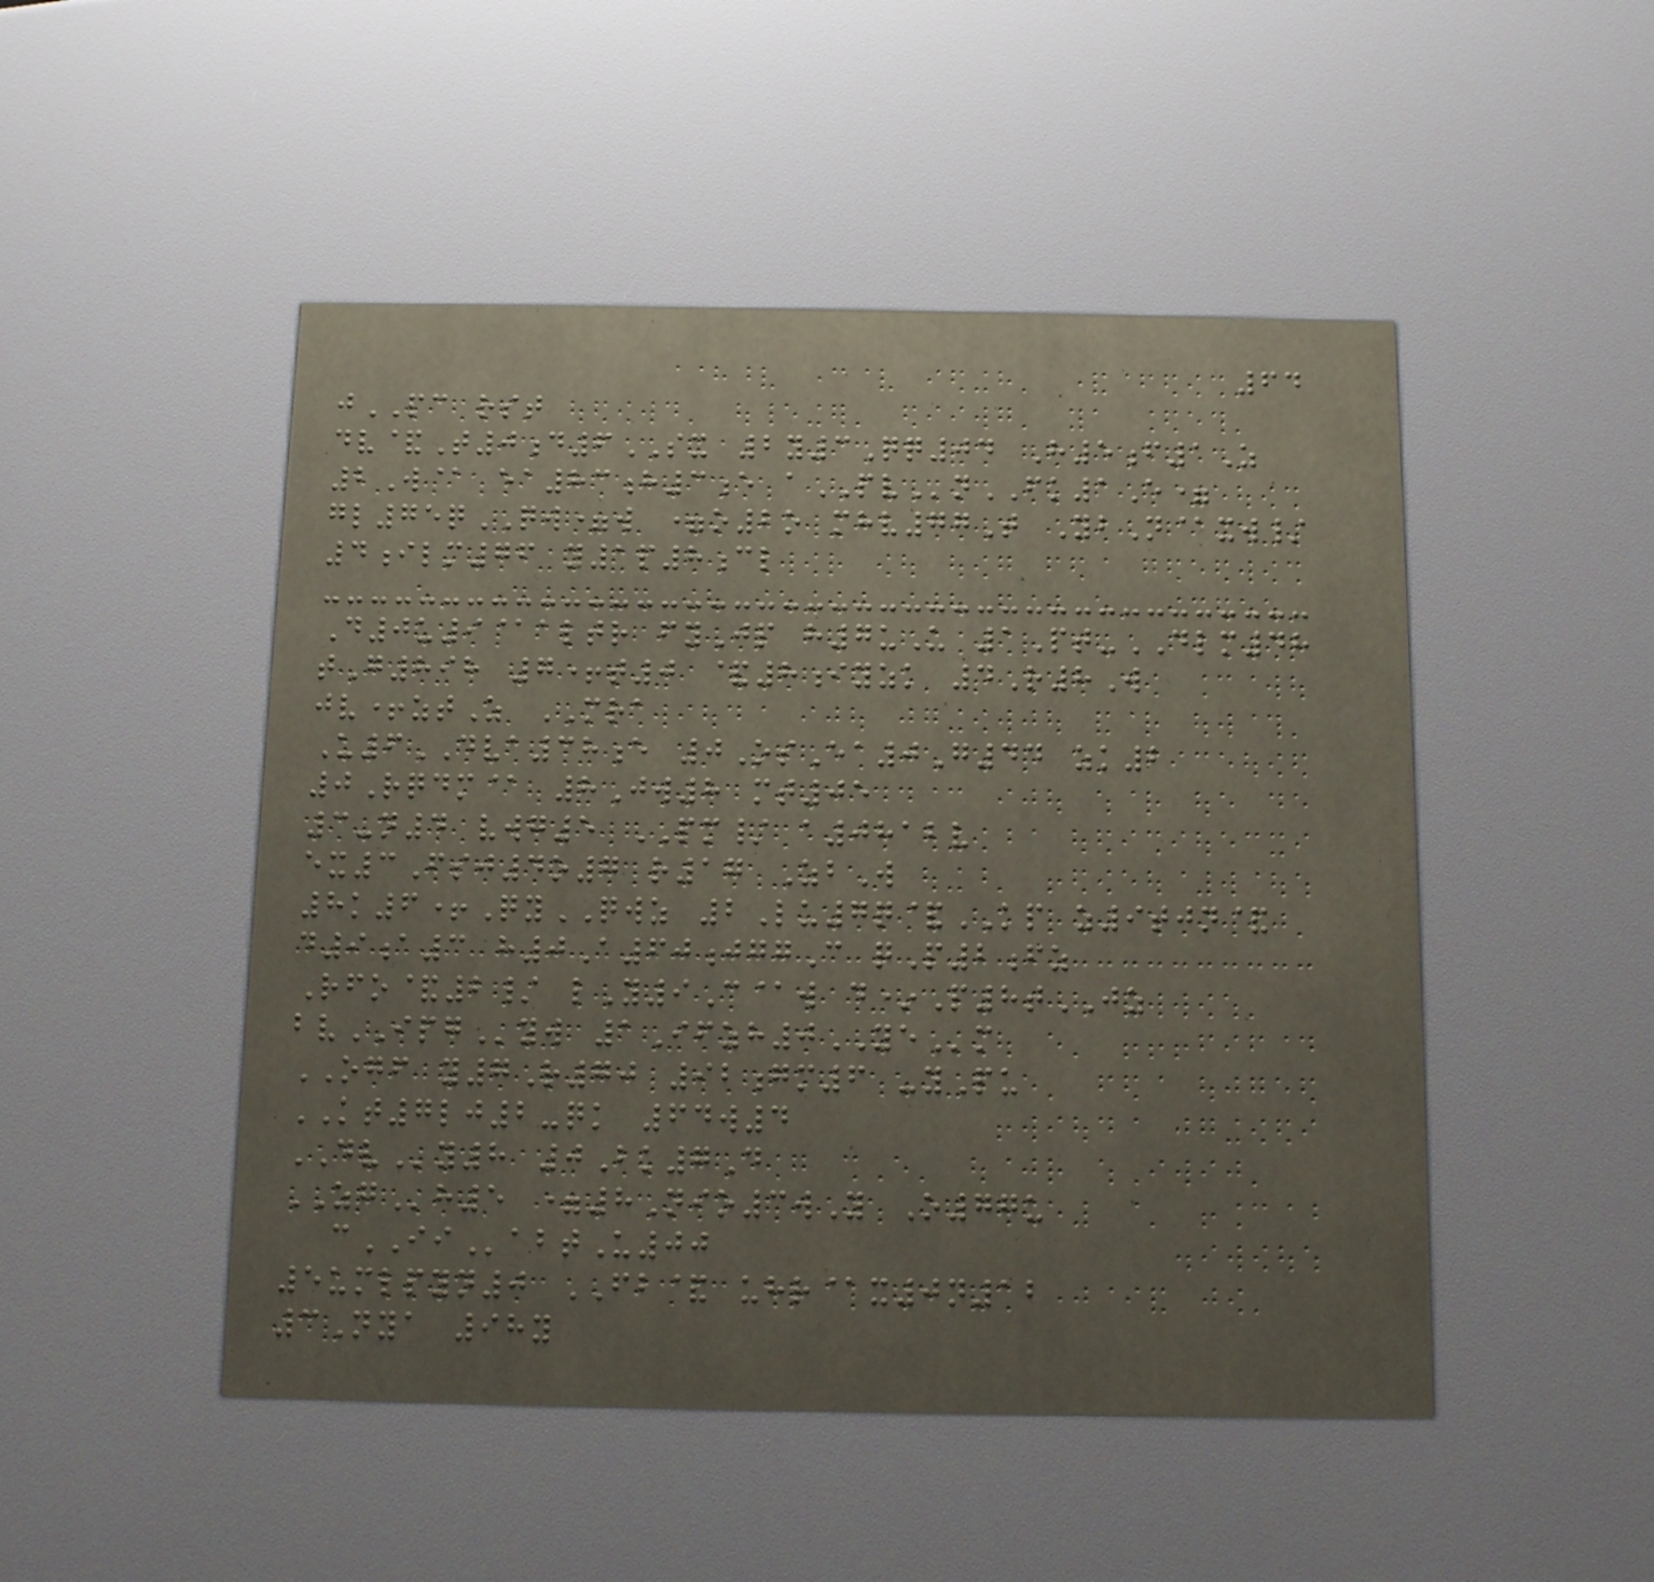64
jPC rst
dv&T0d6SX 2y3Qq04 H5f1Z
2W@ ea83h3e aPVnFK1E=
gl75qQW=w =o2o mhv77T YbN@xw/
4ilm76 y1p8cl
D0u9@altr fyJp h7uU 1Pt-DLM48
tG898 7+t0 &8iyzk 4R8W
jv+ztZ MRA
U6DVA38e 0OsEa0G44 zk2
0Rqdm@ 8Jw8 mt05
3-n4 vwg5 PM/ a0812v
ex3Fsj4o7 r17 ZbW
8k6+QyQWZ 2Lu7q&KP z9tjn&
d9a3 h0A60jggC qP2fz
Rfo&2/ lY9C@w d*P8tJZ
bvIPGyw 1Ifzh0YEm
OGF y7R70 92gm6 -yPu
KT7lj2-qk 64w4
DVy8 0Bk7D
ZGh5 =8Nio3wY O77u
cIIabtU00
5umlpyn0 FB& uhr@x0n12
3Nya 98y
